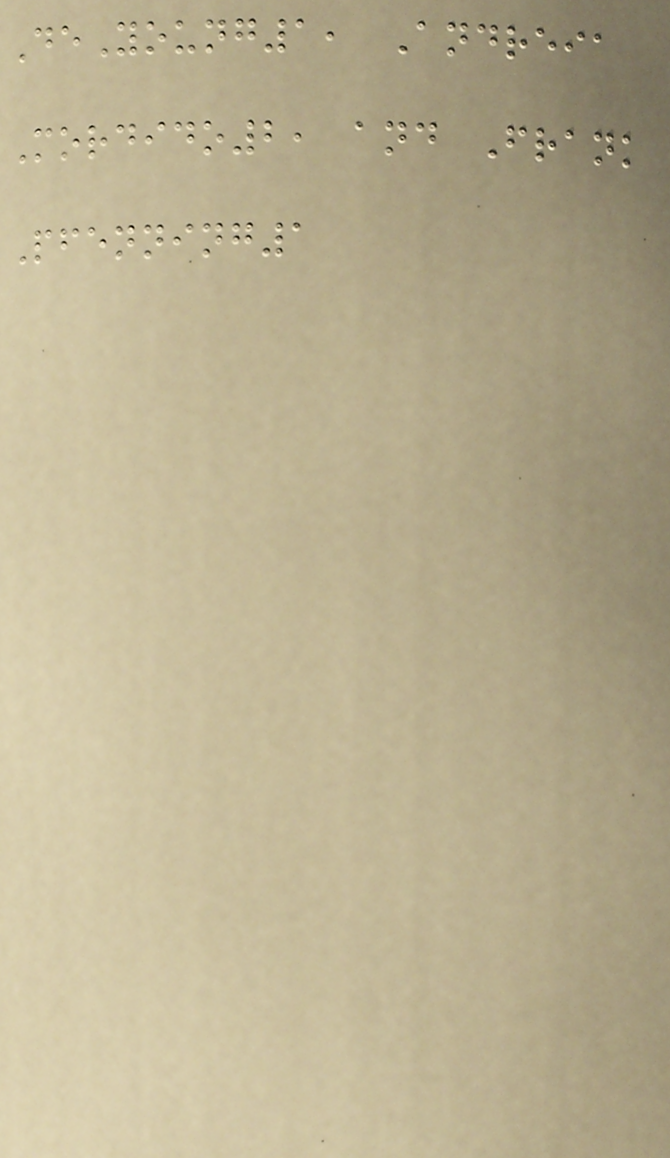DeYoung1, Andreia
Mordido2, and Frank
Pfenning1
